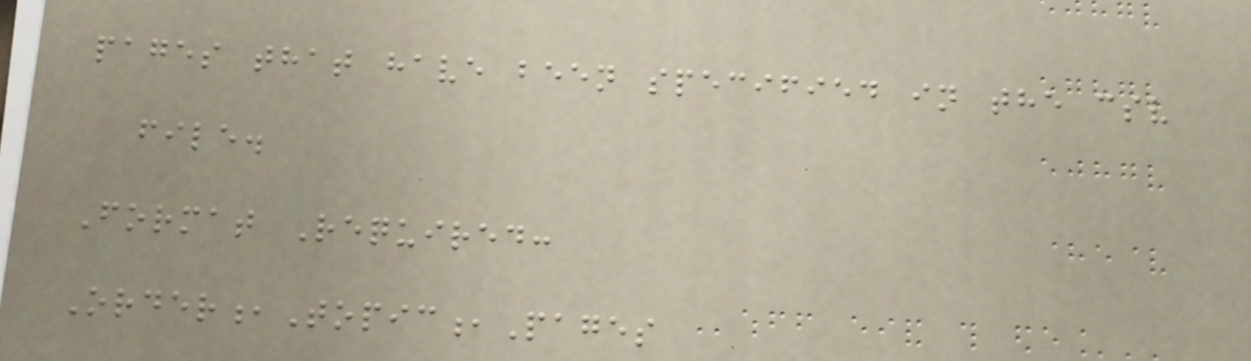pages that have been specified in the csv
file.
Format Required:
Order,Topic,Pages
